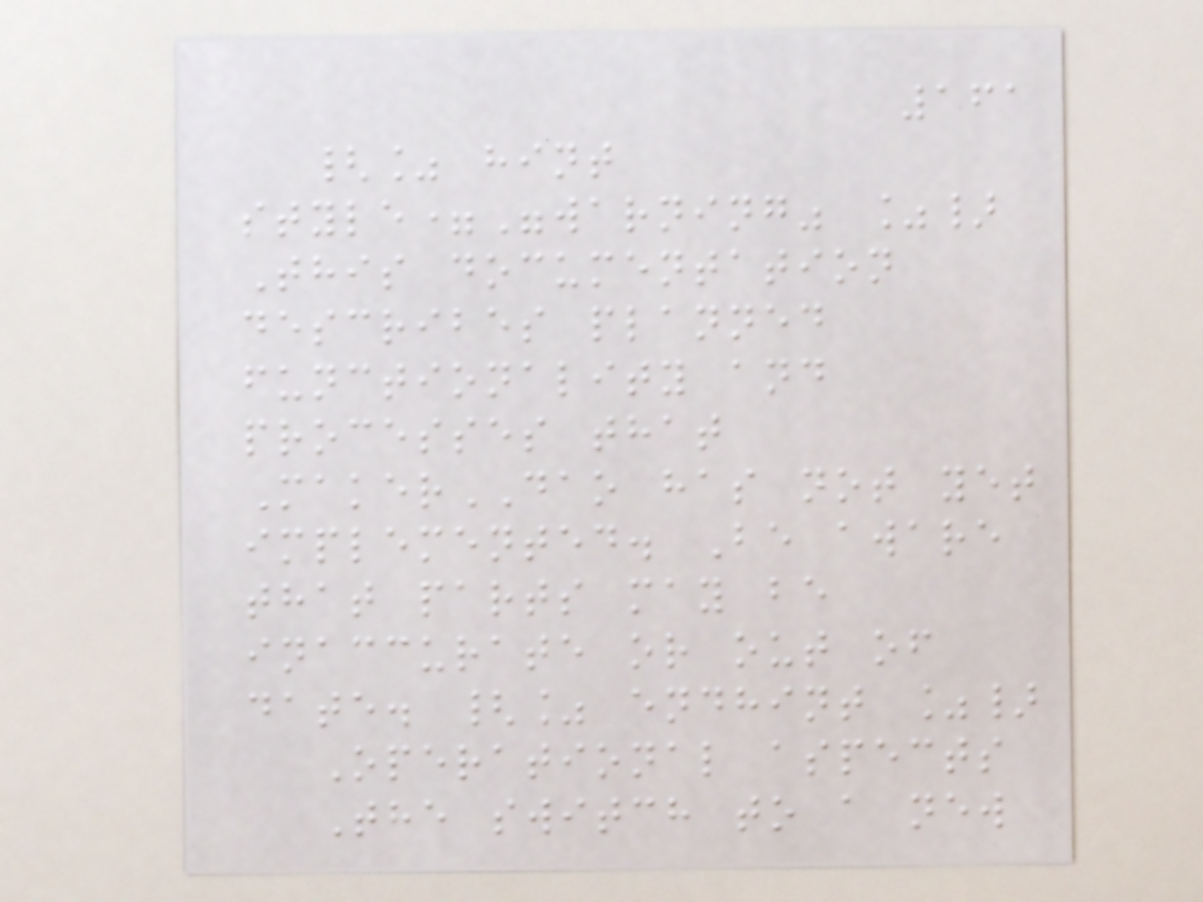161
{% hint
style="warning" %}
This documentation
describes planned
functionality and
processes that
MakerDAO has not yet
implemented. Be aware
that parts may be
inaccurate or out of
date. {% endhint %}
Operational aspects
The switch to a new
